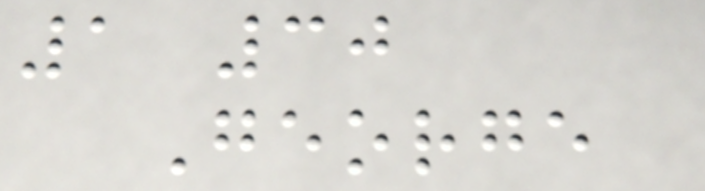1 30
George
